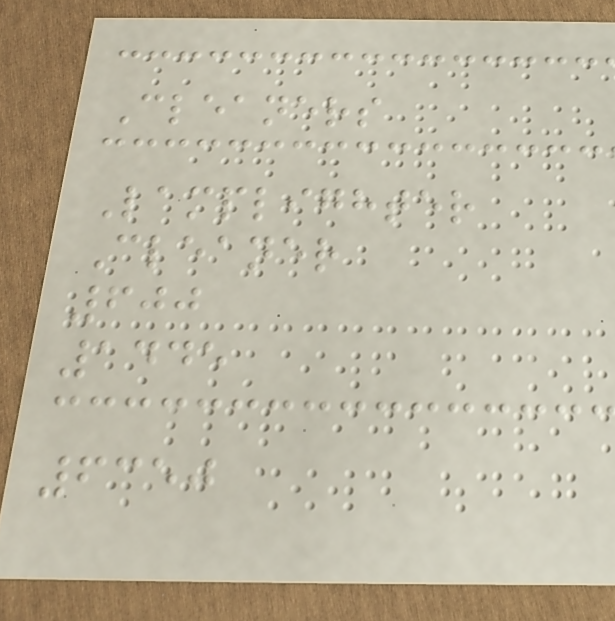Cleaners
Lamplighter
Cleaner
600
1445
6350
